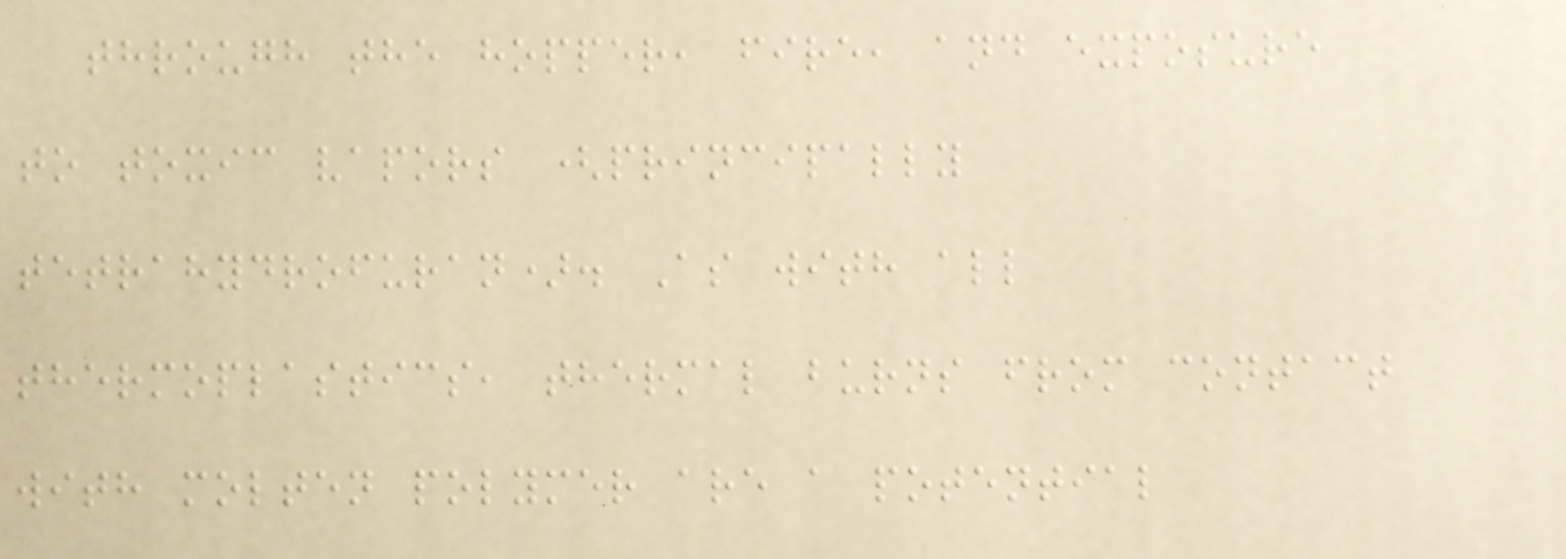through the hopper, fire, and exposure
to toxic vapors (principally
tetrahydrofuran). As with all
thermoplastics, thermal burns from contact
with molten polymer are a potential
